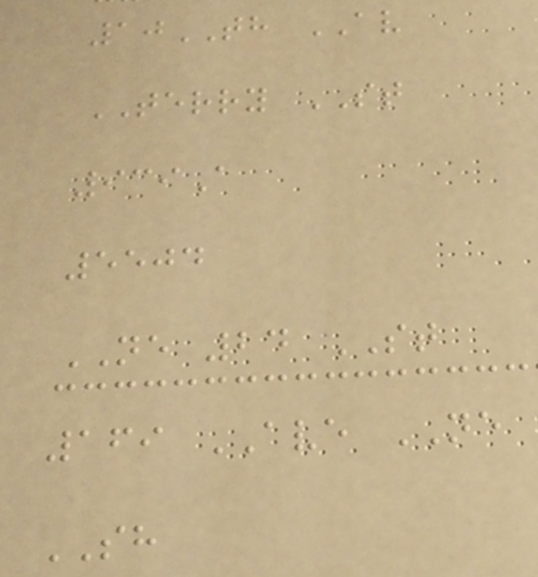10TH AV
TERRY ST
939A
5504
NE 24 ST
169 AVE NE
SH
